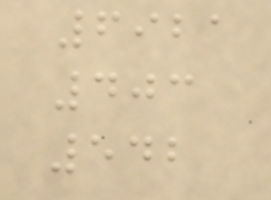6921
403
542
